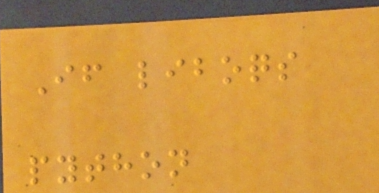If liboqs
python
